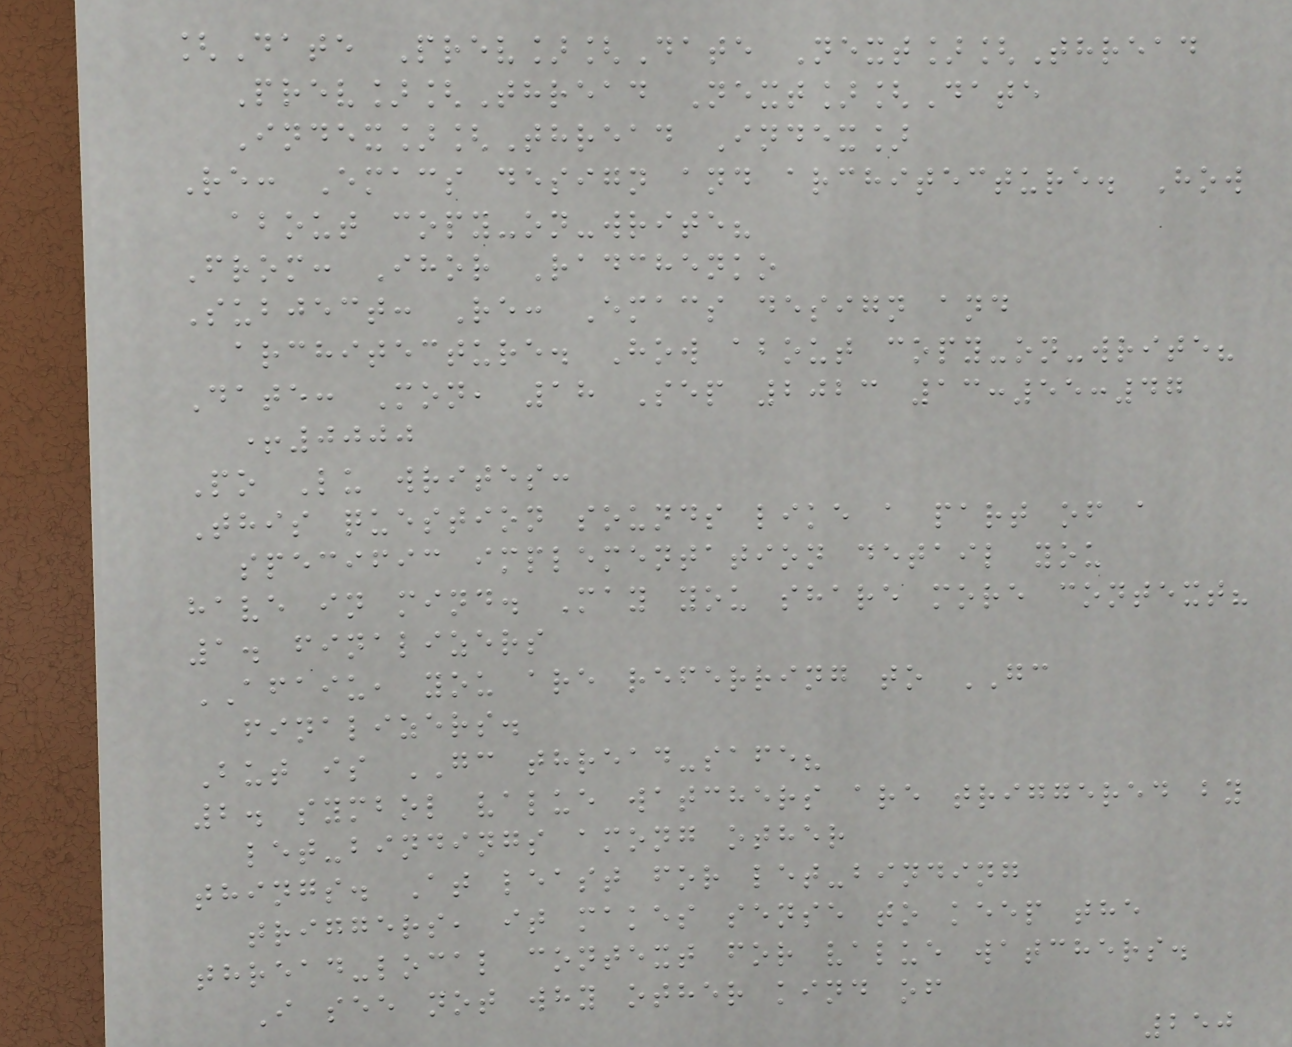[Date Prev][Date Next][Thread
Prev][Thread Next][Date
Index][Thread Index]
Re: Emacs design and architecture. How
about copy-on-write?
From: Ihor Radchenko
Subject: Re: Emacs design and
architecture. How about copy-on-write?
Date: Mon, 18 Sep 2023 13:55:47
+0000
Po Lu writes:
This question sounds like a part of a
specific implementation detail you
have in mind. May you share more context?
1. finalizers
AFAIU, you are referring to GC
finalizers.
But is GC thread-safe?
2. symbol value watchers are triggered by
let-bindings among other
things. At least for let-binding
triggers, it makes sense to keep the
thread-local context for value watchers.
I see not why other kind of
250
